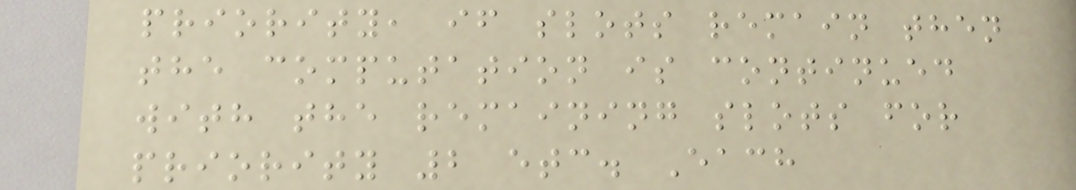priority, if slots remain then
the computation is continued
with the remaining slots for
priority 2 etc. Each
